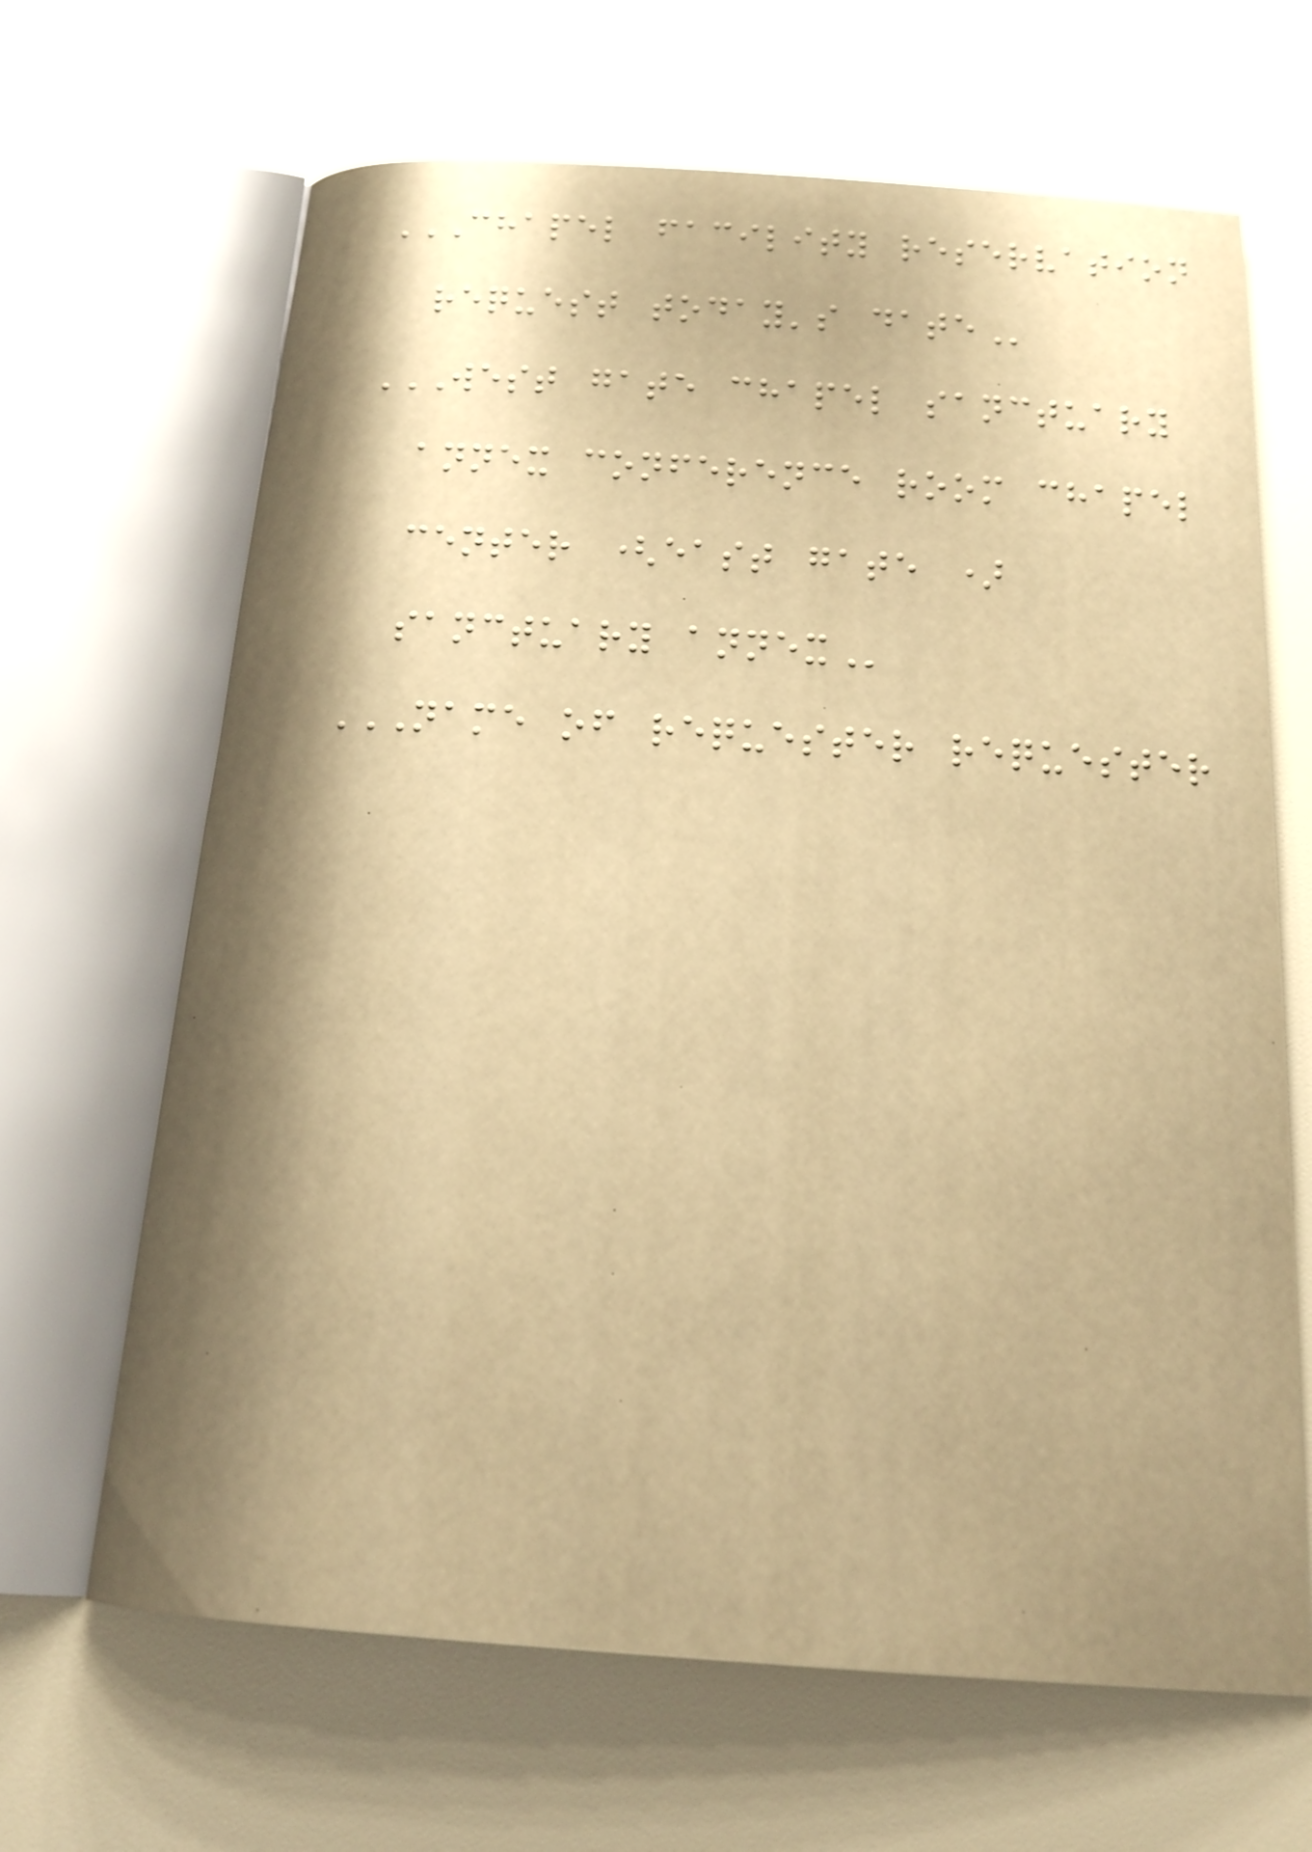CHAPEL FACILITY RESERVATION
REQUEST TODAY'S DATE
WEST GATE CHAPEL SANCTUARY
ANNEX CONFERENCE ROOM CHAPEL
CENTER (EAST GATE )
SANCTUARY ANNEX
NAME OF REQUESTER REQUESTER
